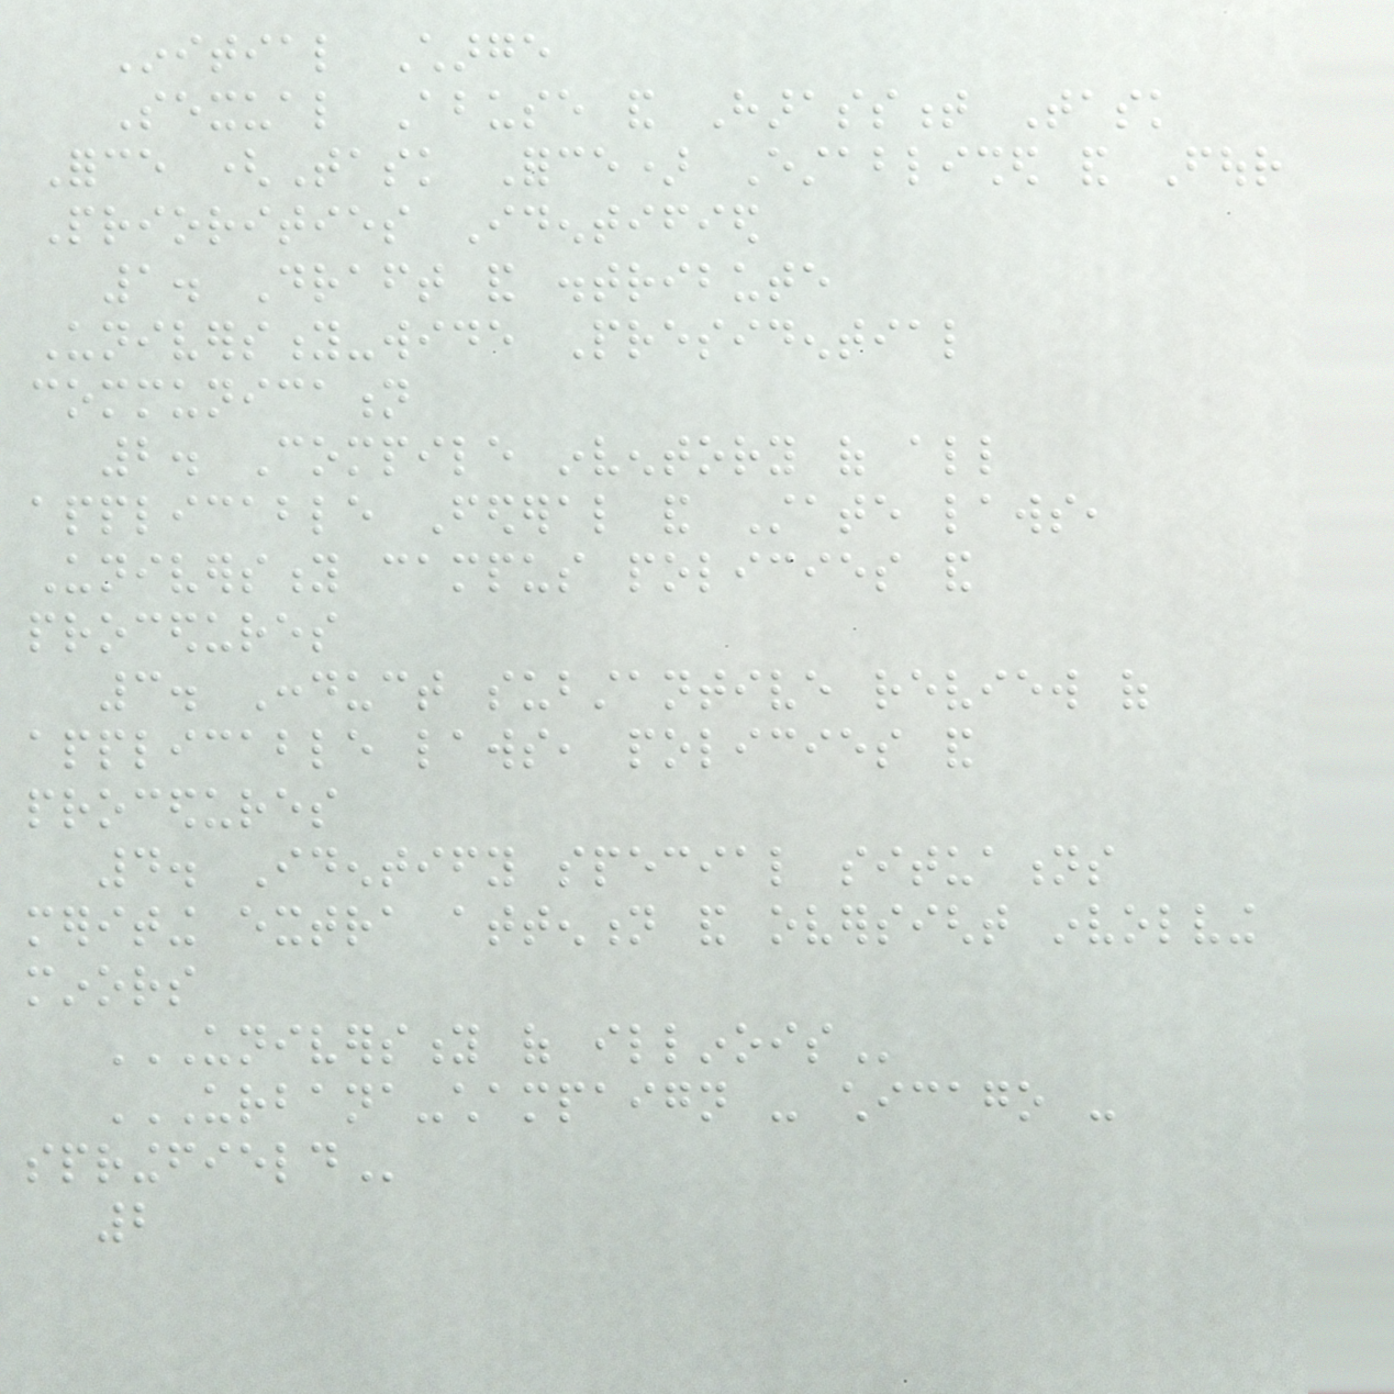Initial Charge
Sexual Abuse and Harassment Task
Force (Task Force) Established and Four
Priorities Identified
1. Draft and distribute
University-wide Presidential
communication
2. Compile inventory of all
applicable Federal and State laws,
University campus policies and
procedures
3. Conduct substantive review of
applicable laws, policies and
procedures
4. Identify special situations
meriting extra attention and oversight involving
minors
UNIVERSITY OF ILLINOIS
URBANA-CHAMPAIGN - CHICAGO -
SPRINGFIELD
2
